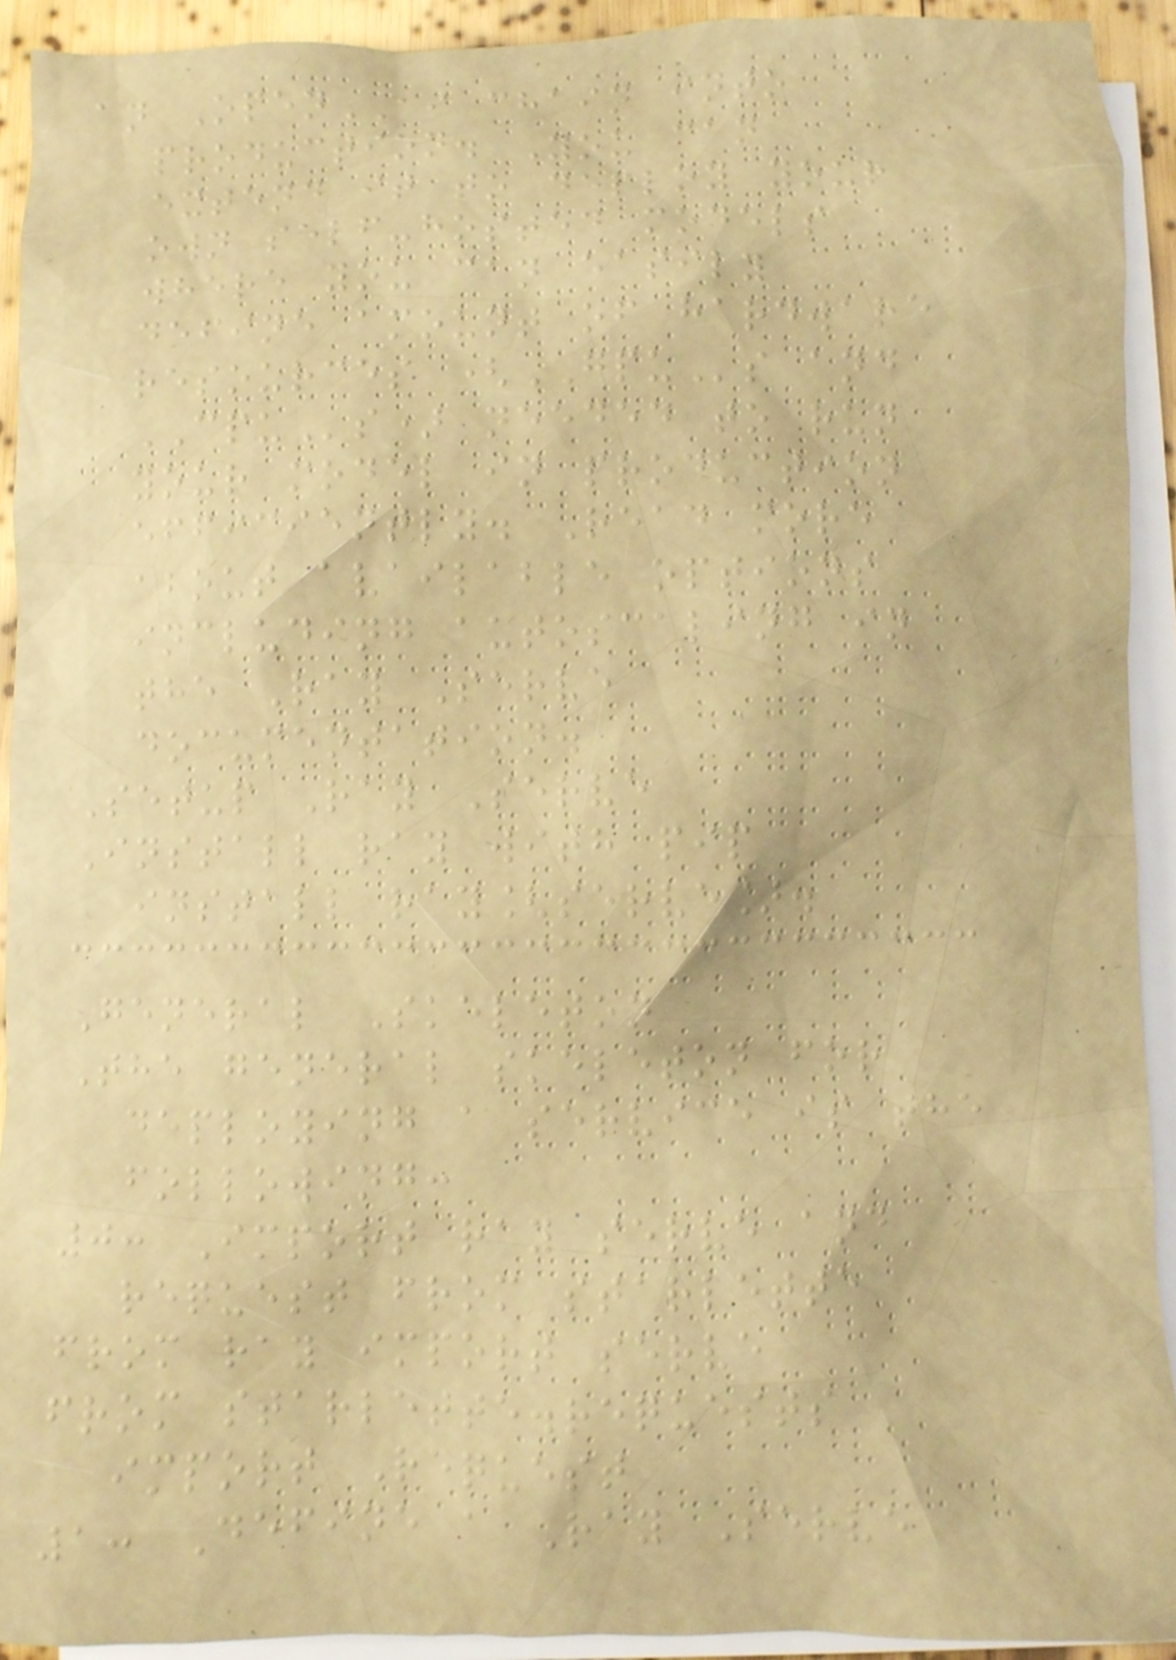an OpenAI chain into
production. You can
extend it to deploy your
own self-hosted models
where you can easily
define amount of hardware
resources (GPUs and
CPUs) needed to run
your model in production
efficiently. Read more
about available options
including autoscaling in
the Ray Serve
documentation.
Setup Ray Serve
Install ray with pip
install ray[serve].
General Skeleton
The general skeleton for
deploying a service is the
following:
0: Import ray serve and
request from starlette
from ray import serve
from starlette.requests
import Request
1: Define a Ray Serve
